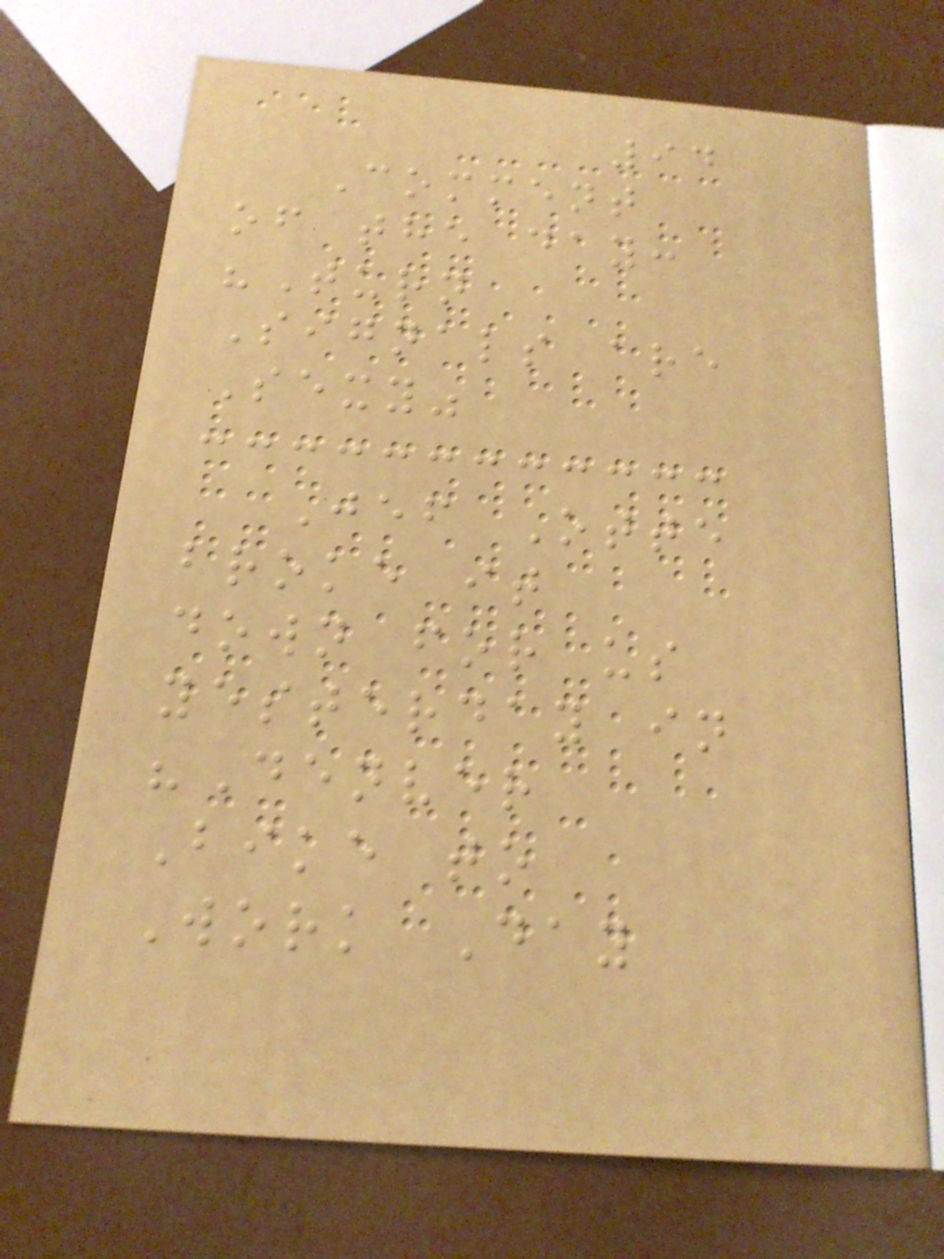94
Comment
of the day:
"Turn
Signals are
Sexy"
Jef Otte
broke it
down for us
yesterday in
"Denver
Bike to
Work Day
